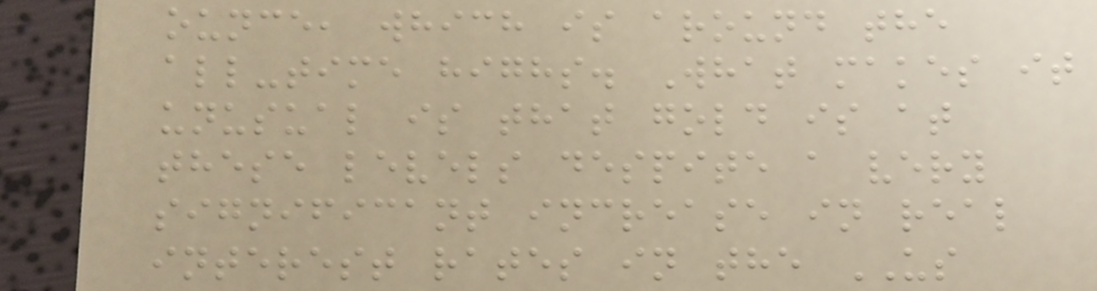ounce, which is around the
all-time highs. What makes it
unusual is that gold is at
these levels despite a very
significant increase in real
interest rates in the US
